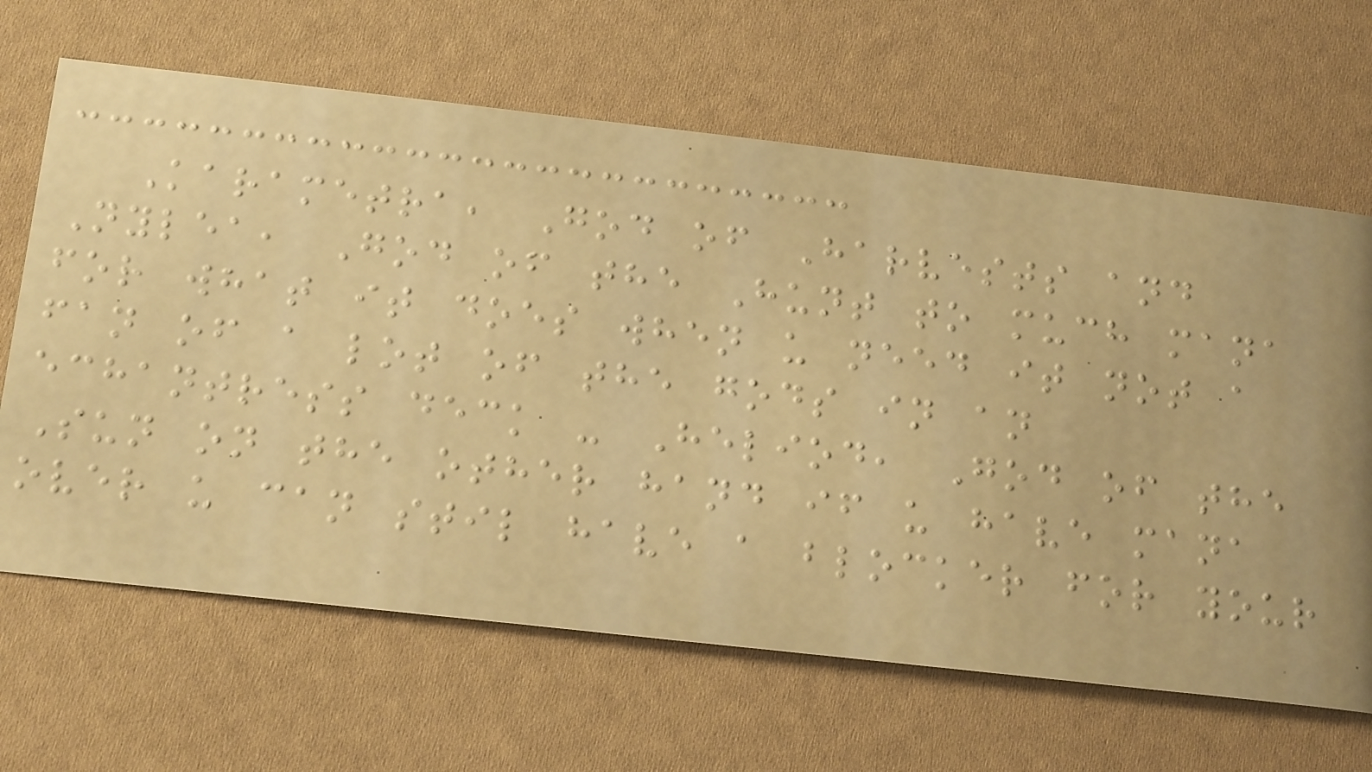Karametra, God of Harvests and
Nylea, God of the Hunt to much mana
for what it does when u need it not a
fan of a lot of the gods in an
echantress deck - Heliod, God of the
Sun on the other hand if u have mana
over u can stil have a blocker for your
